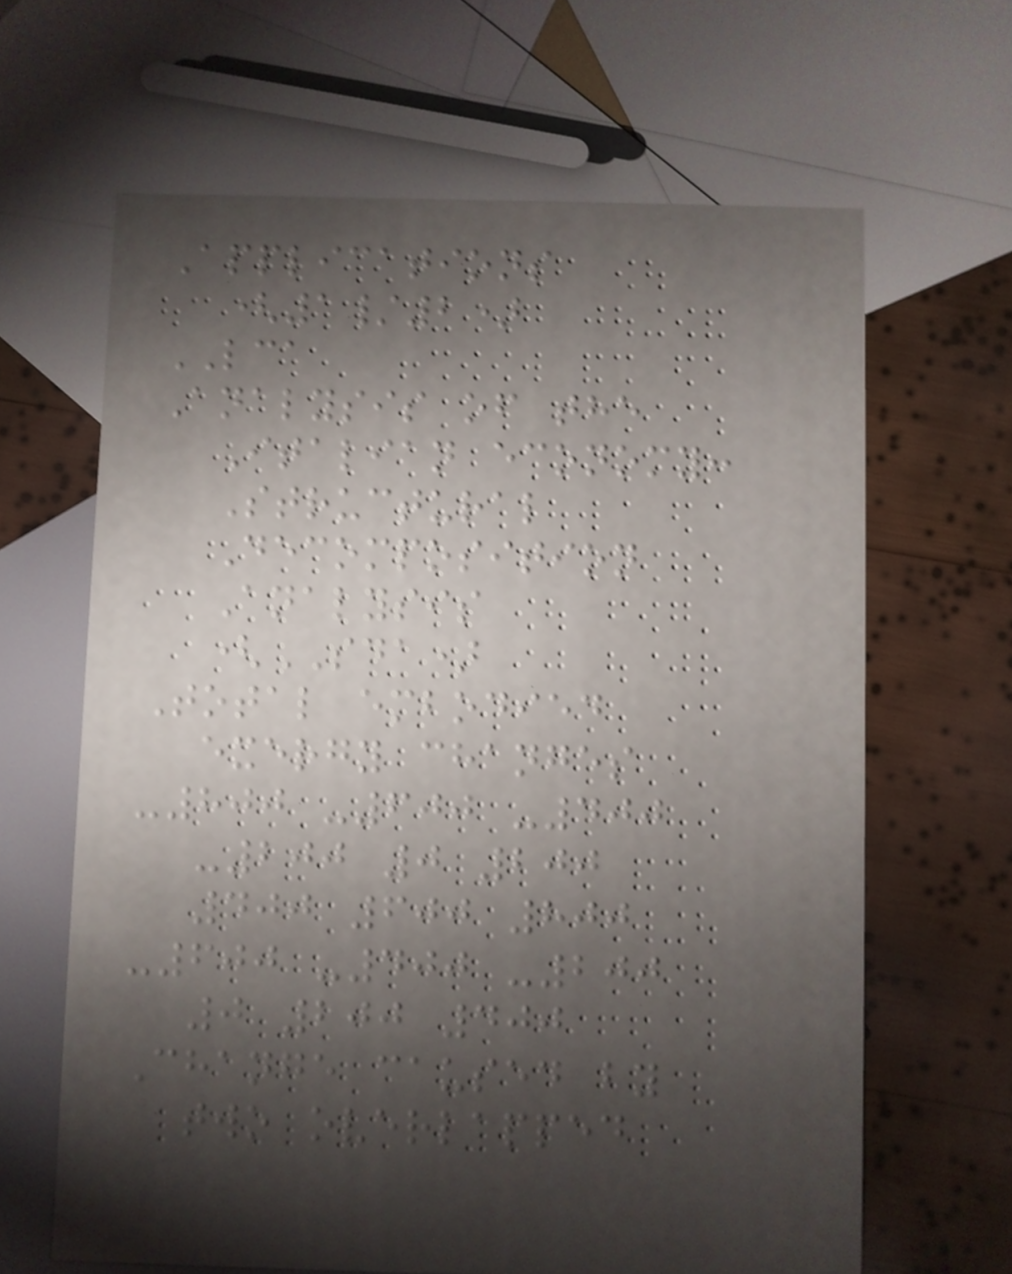Applications
(1/2)
LCA
Analysis of the
Italian economy:
Structural
Decomposition
Analysis
(SDA)
Total embodied
exergy changes
-800 -600 -400
-200 0 200
400 600 800
-600 -400 -200
0 200 400
Change caused by
two overlapped
